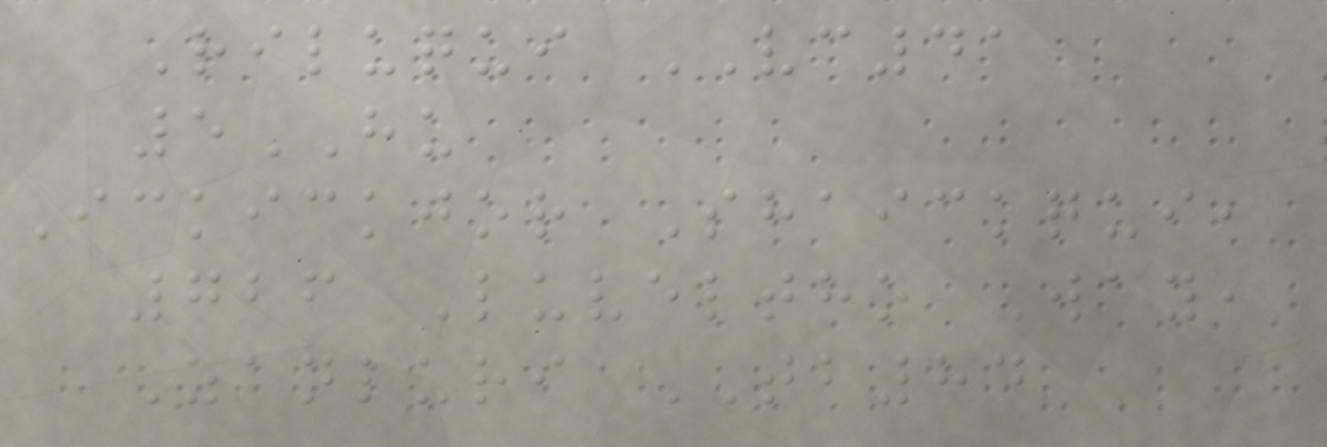Riluqui VC41
5HU
Ickickjor Shaickqui,
726 Luveltho Way,
Zanluri TB84
